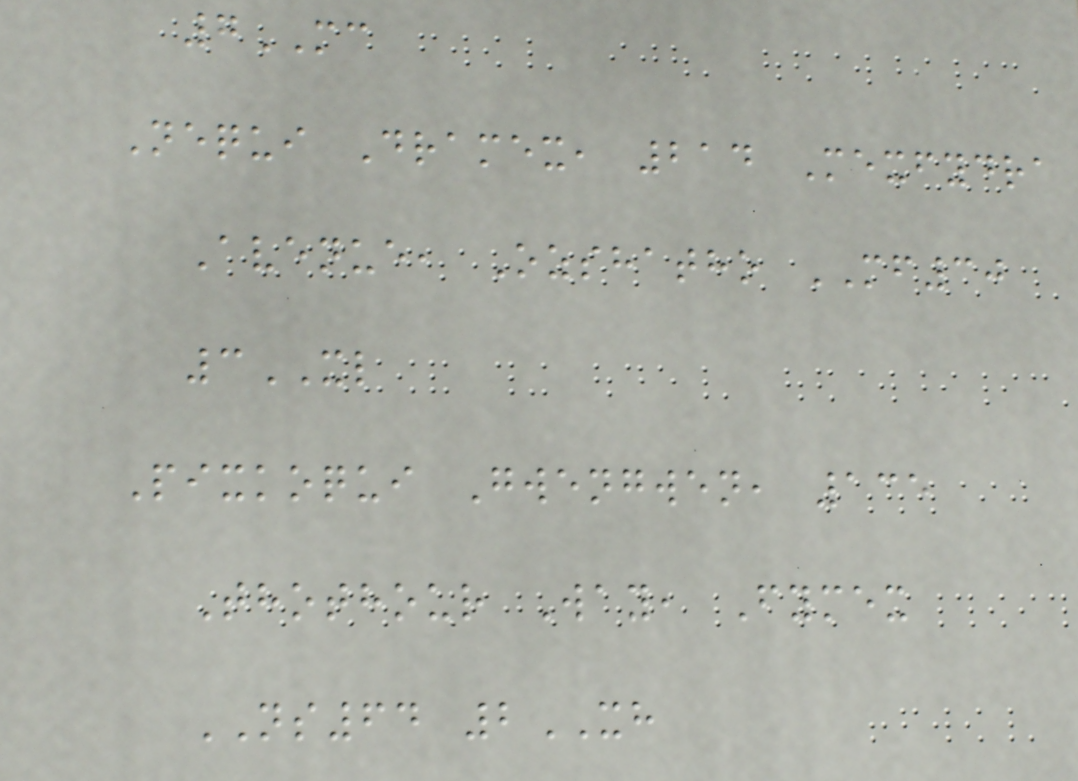7MC
Nequi Dramex, 214 Mexfydra
Avenue, Ozshatho MF30
3XL
Pixkoqui Gwengwen, 135
Thothour Way, Fymex
NS64 2XH
